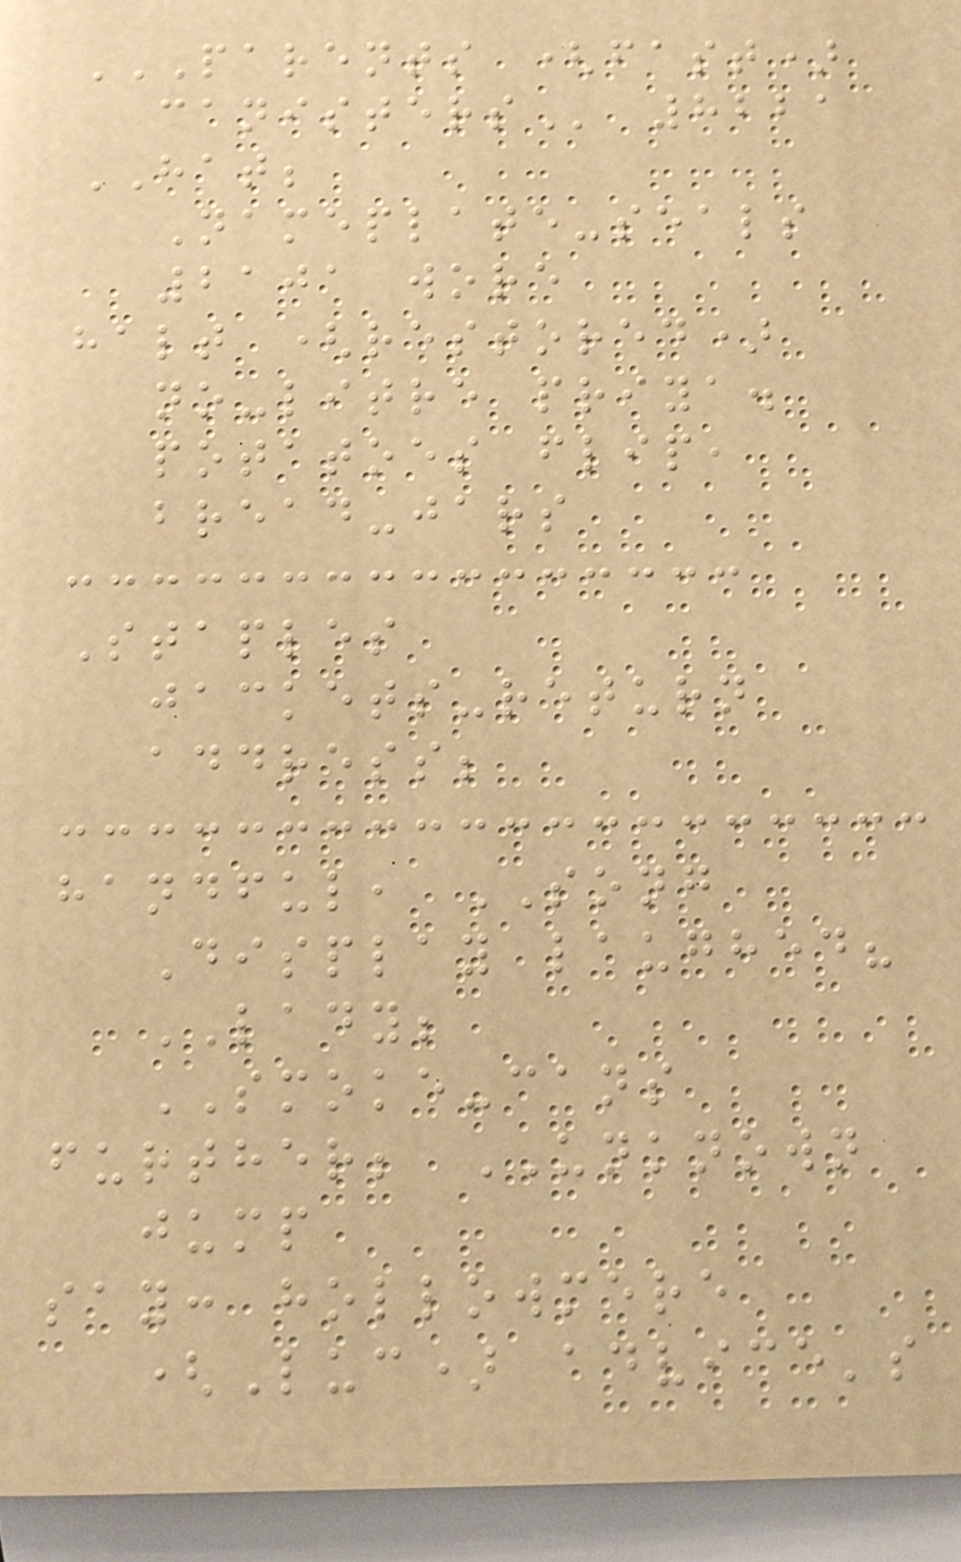PARENTS (FAST)
CANISTERS 8221
HAT;
Nameplate-seals
2101 wore
halt (restored)
no-litre priya.
potatoes flip,
bread-jars
Staples
jackets-return
address;
handful, SONG
Display laughed?
LADY;
SMOKE-cans
further; UNKNOWN
jump
say: hollowmere
(Luc) advice's
